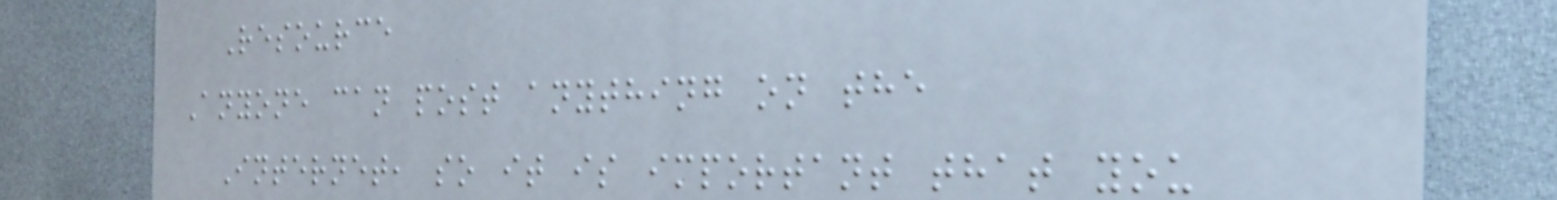Resource
Anyone can post anything on the
Internet, so it is important that you
